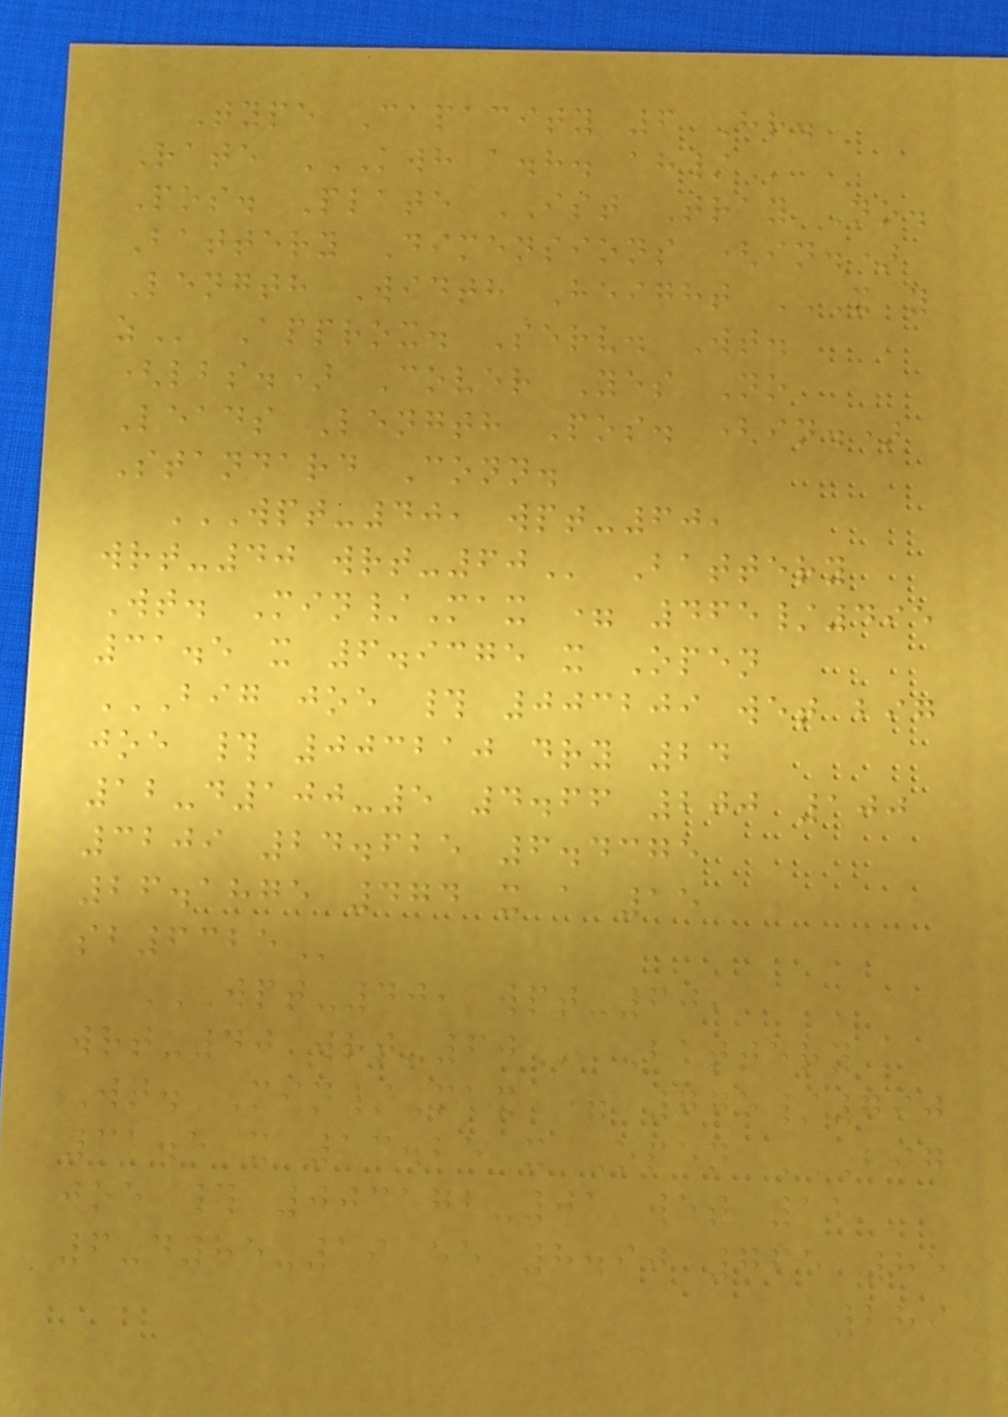Type Capacity 6 Hr.
Rate KWH A.H. AH/
Pos. Plate IST Tray No.
Battery Dimensions (in.)
Length Width Height X Y
Z Approx. Serv. Wt.
(lbs.) Cover Yes No
Leads Length Pos. (in.)
Standard Conn.
WPT-40, WPT-60,
WRT-40 WRT-60 Battery
Wt. Min/Max = 465/495
31.5 x 6.9375 x Open
BIG JOE # 003209 WET BIG
JOE # 003210 DRY 24
12-D100-5 4.66 200 100
3209 24.625 6.4375
26.1875 474 X A 15
SB6325
WPT-40, WPT-60,
WRT-40 WRT-60 Battery
Wt. Min/Max = 775/790
31.5 x 13.25 x Open BIG
JOE # 003172-01 WET 12
6-D85-19 EE 8.90 765 85
289
